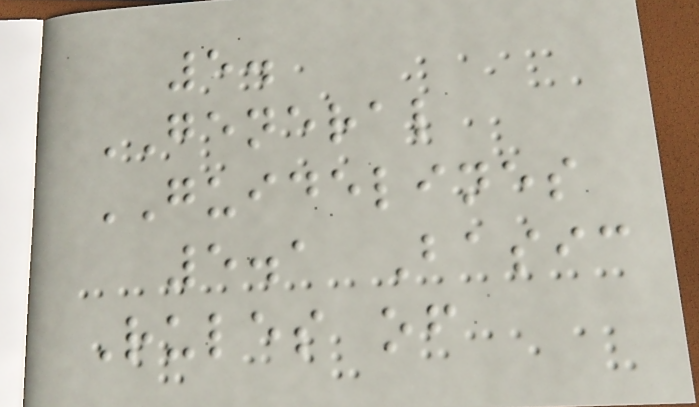5.
GENERAL
GUIDELINES
5.1 Basic
Rules of
